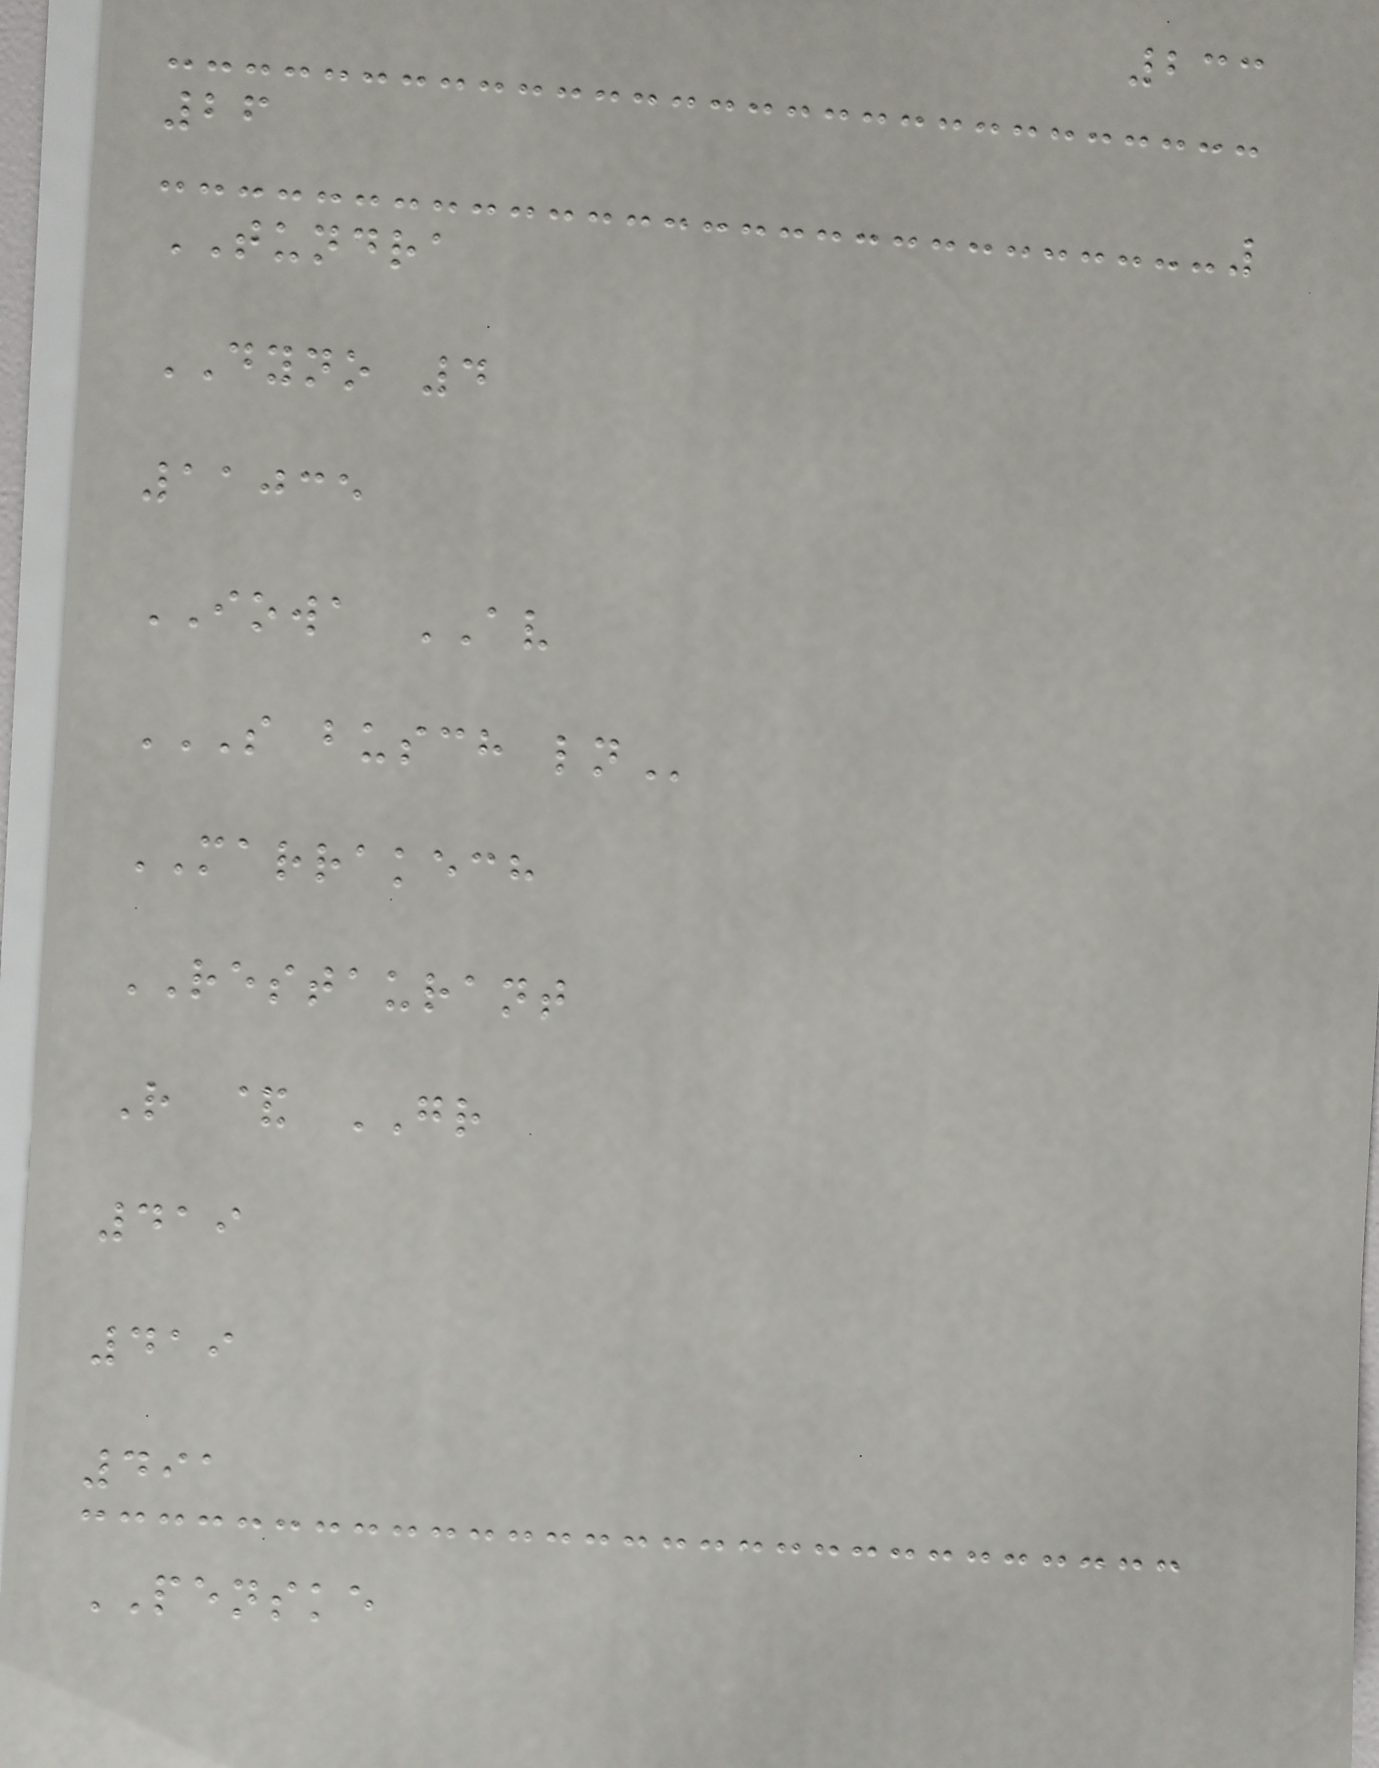233
26
TUNDRA
DYNO 4
11035
IOWA AV
S BUSCH LN
MARRAKECH
RESTAURANT
R & GR
419
419
491
PENSKE
